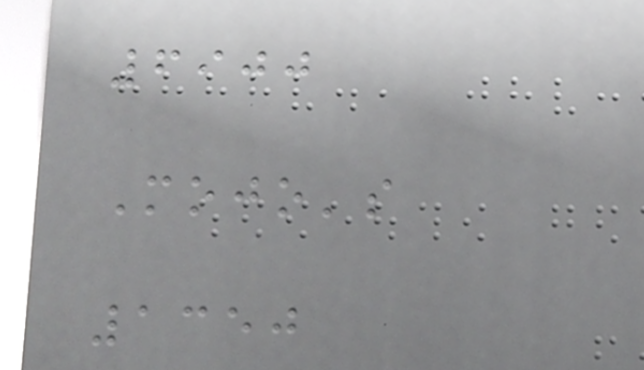6900
Mojo's
1350
